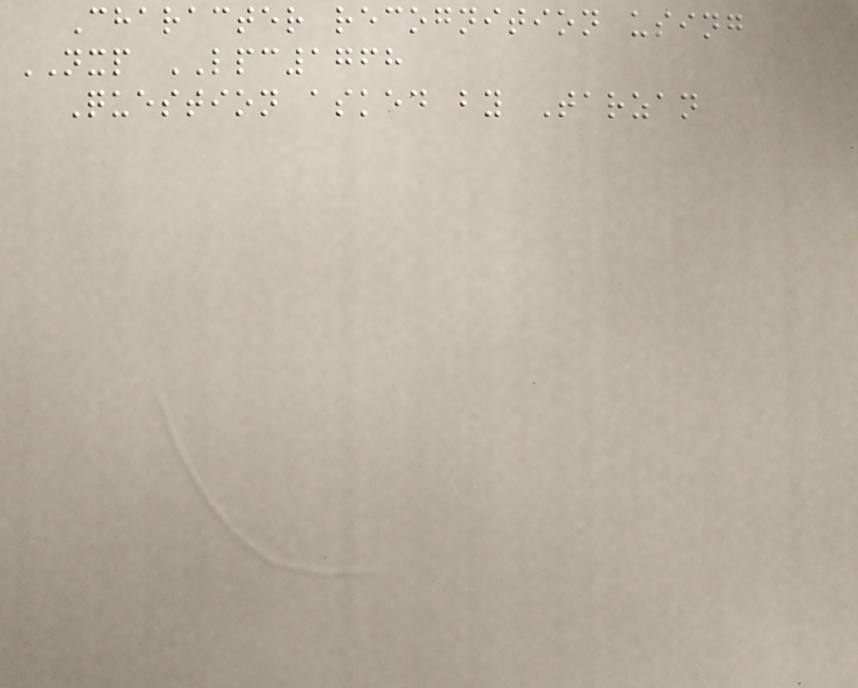Character recognition using
NXP LPC1768
Question asked by Tarzan
